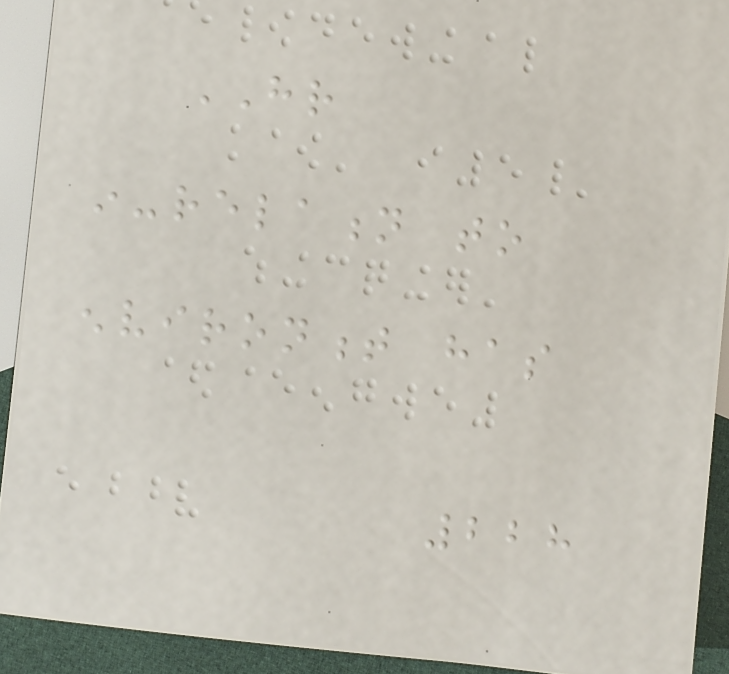HR
in-relation to
environment has
228
